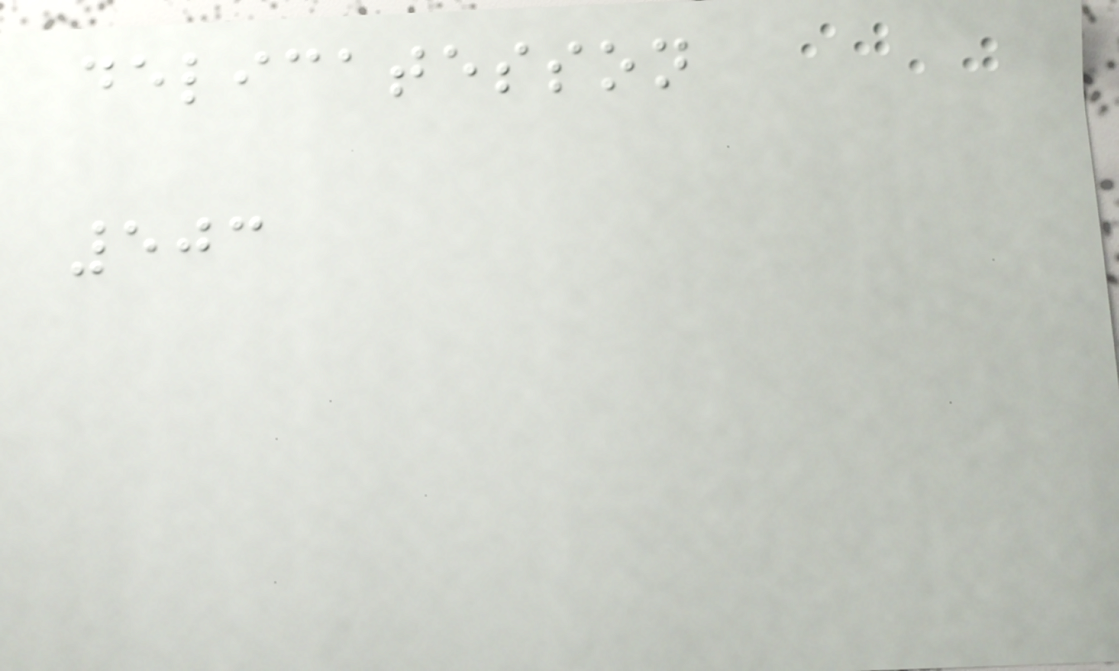delicatesson
503
